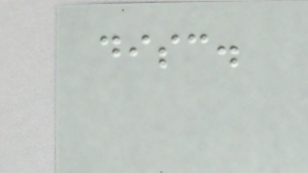disc.
